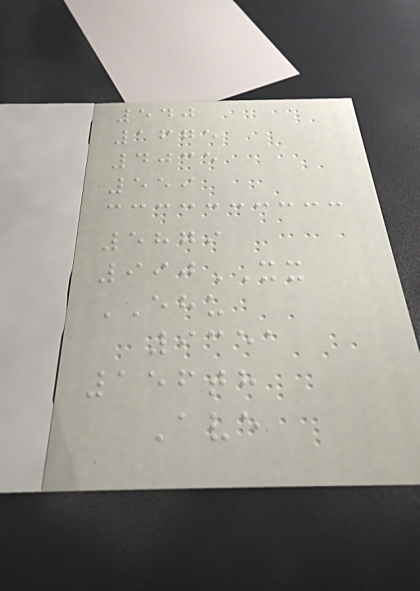540
1675
4035
559
5879
990XX
EHU
9351
156th
Ave
